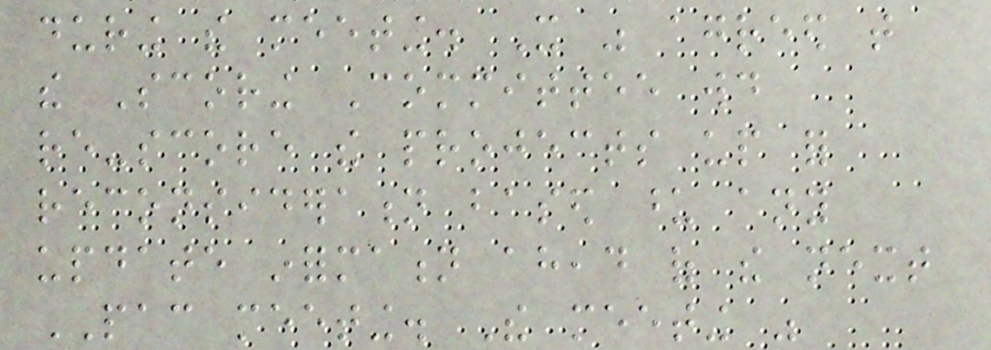during the meeting. It was agreed that
the Scoring Committee would
re-score the projects up for
reconsideration based upon any
update information ahead of the next
PAC meeting. The meeting was
